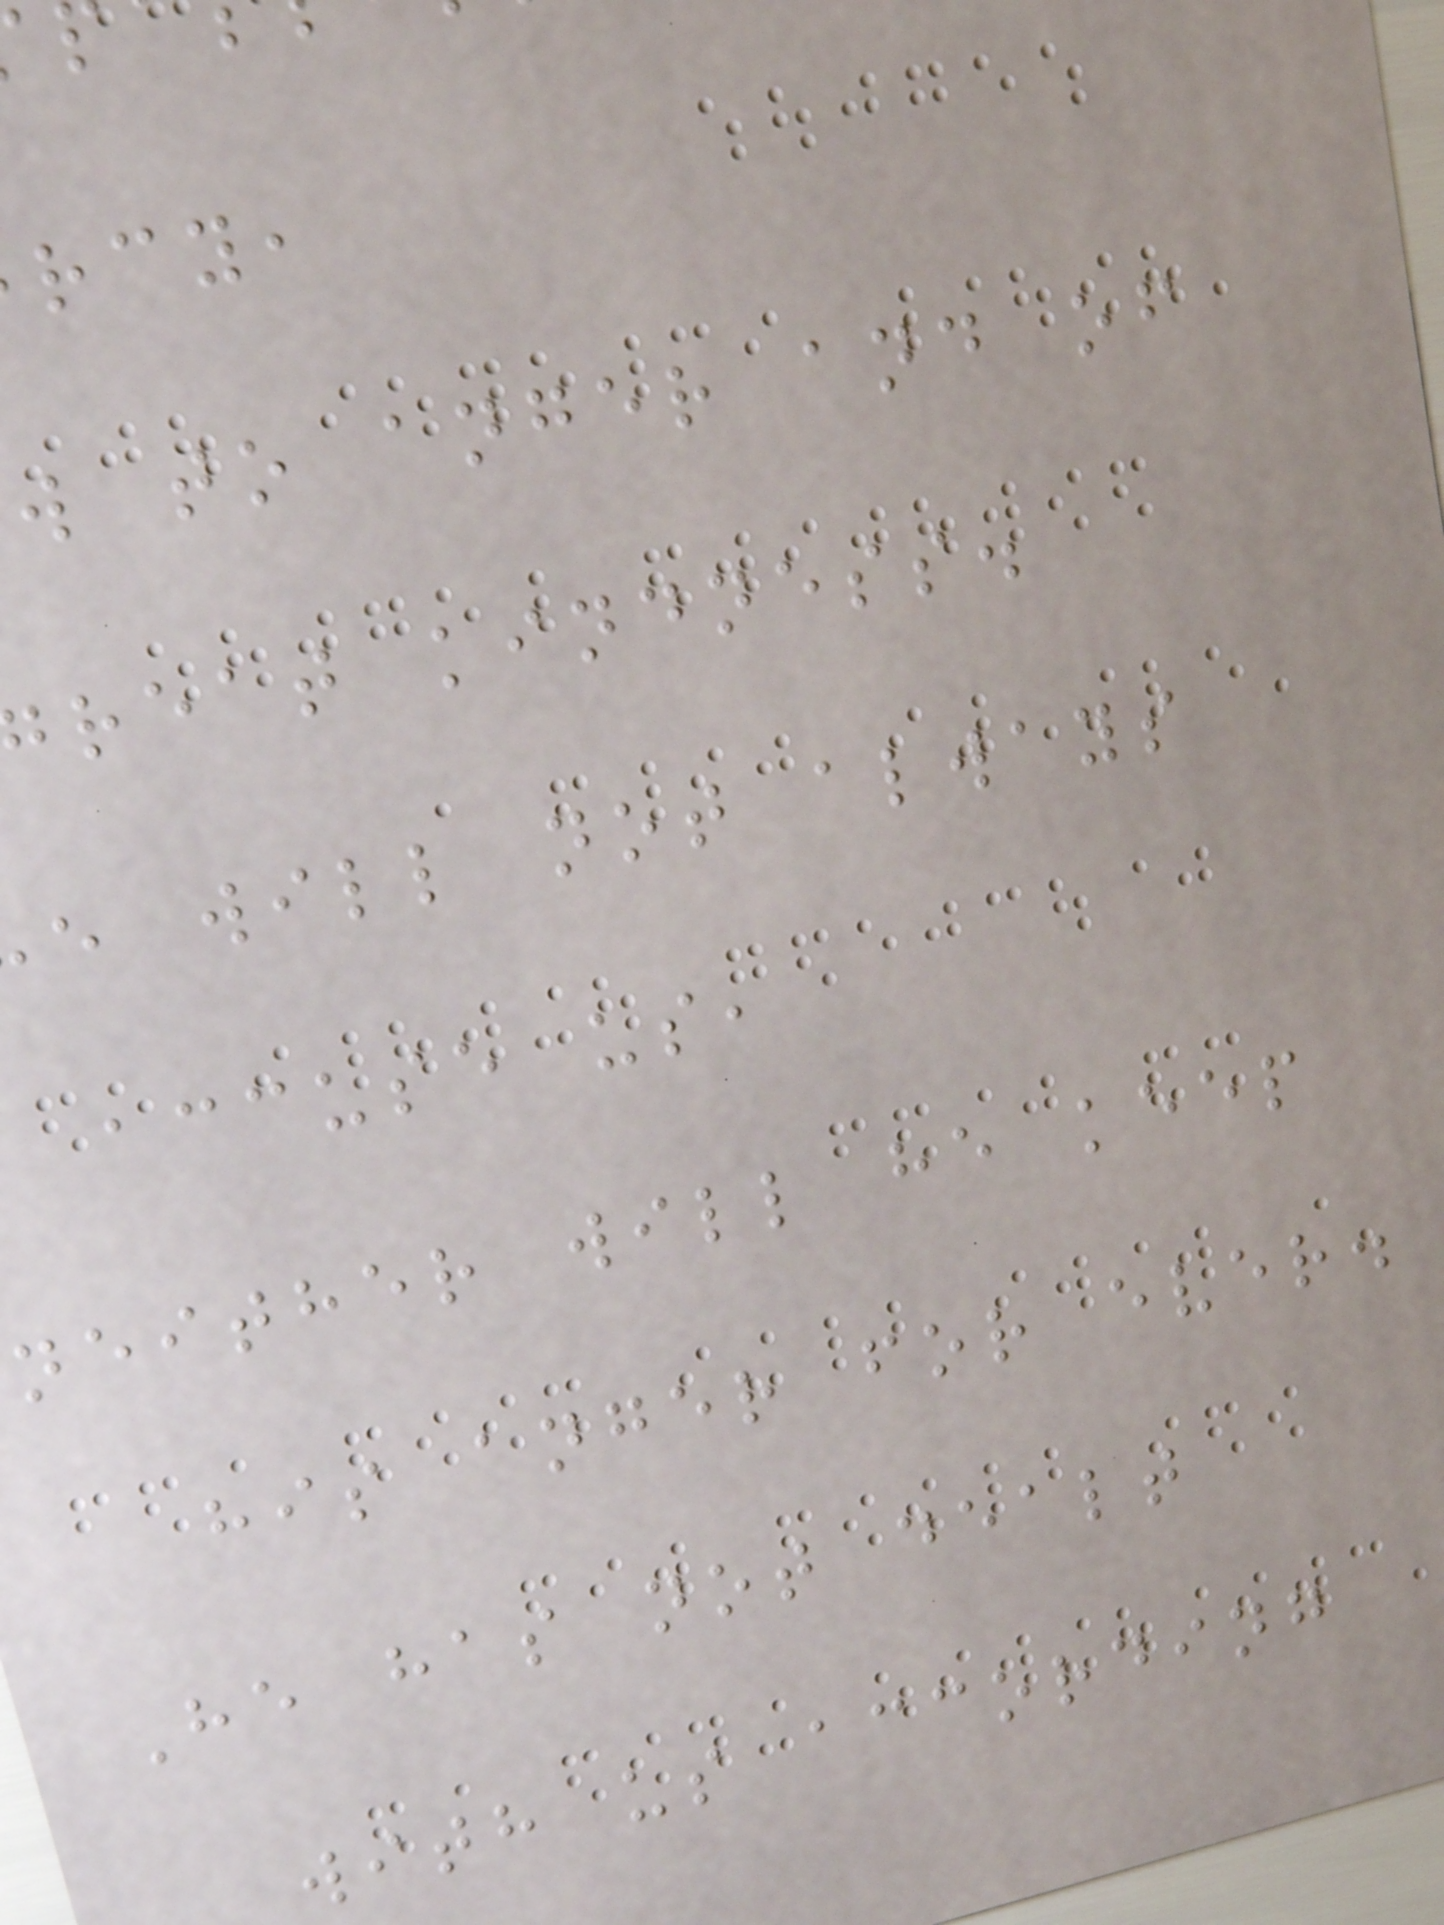rcy,
w to anger and of
reat kindness.
e will not always
accuse us,
neither will he keep
his anger for ever.
He has not dealt
with us according
